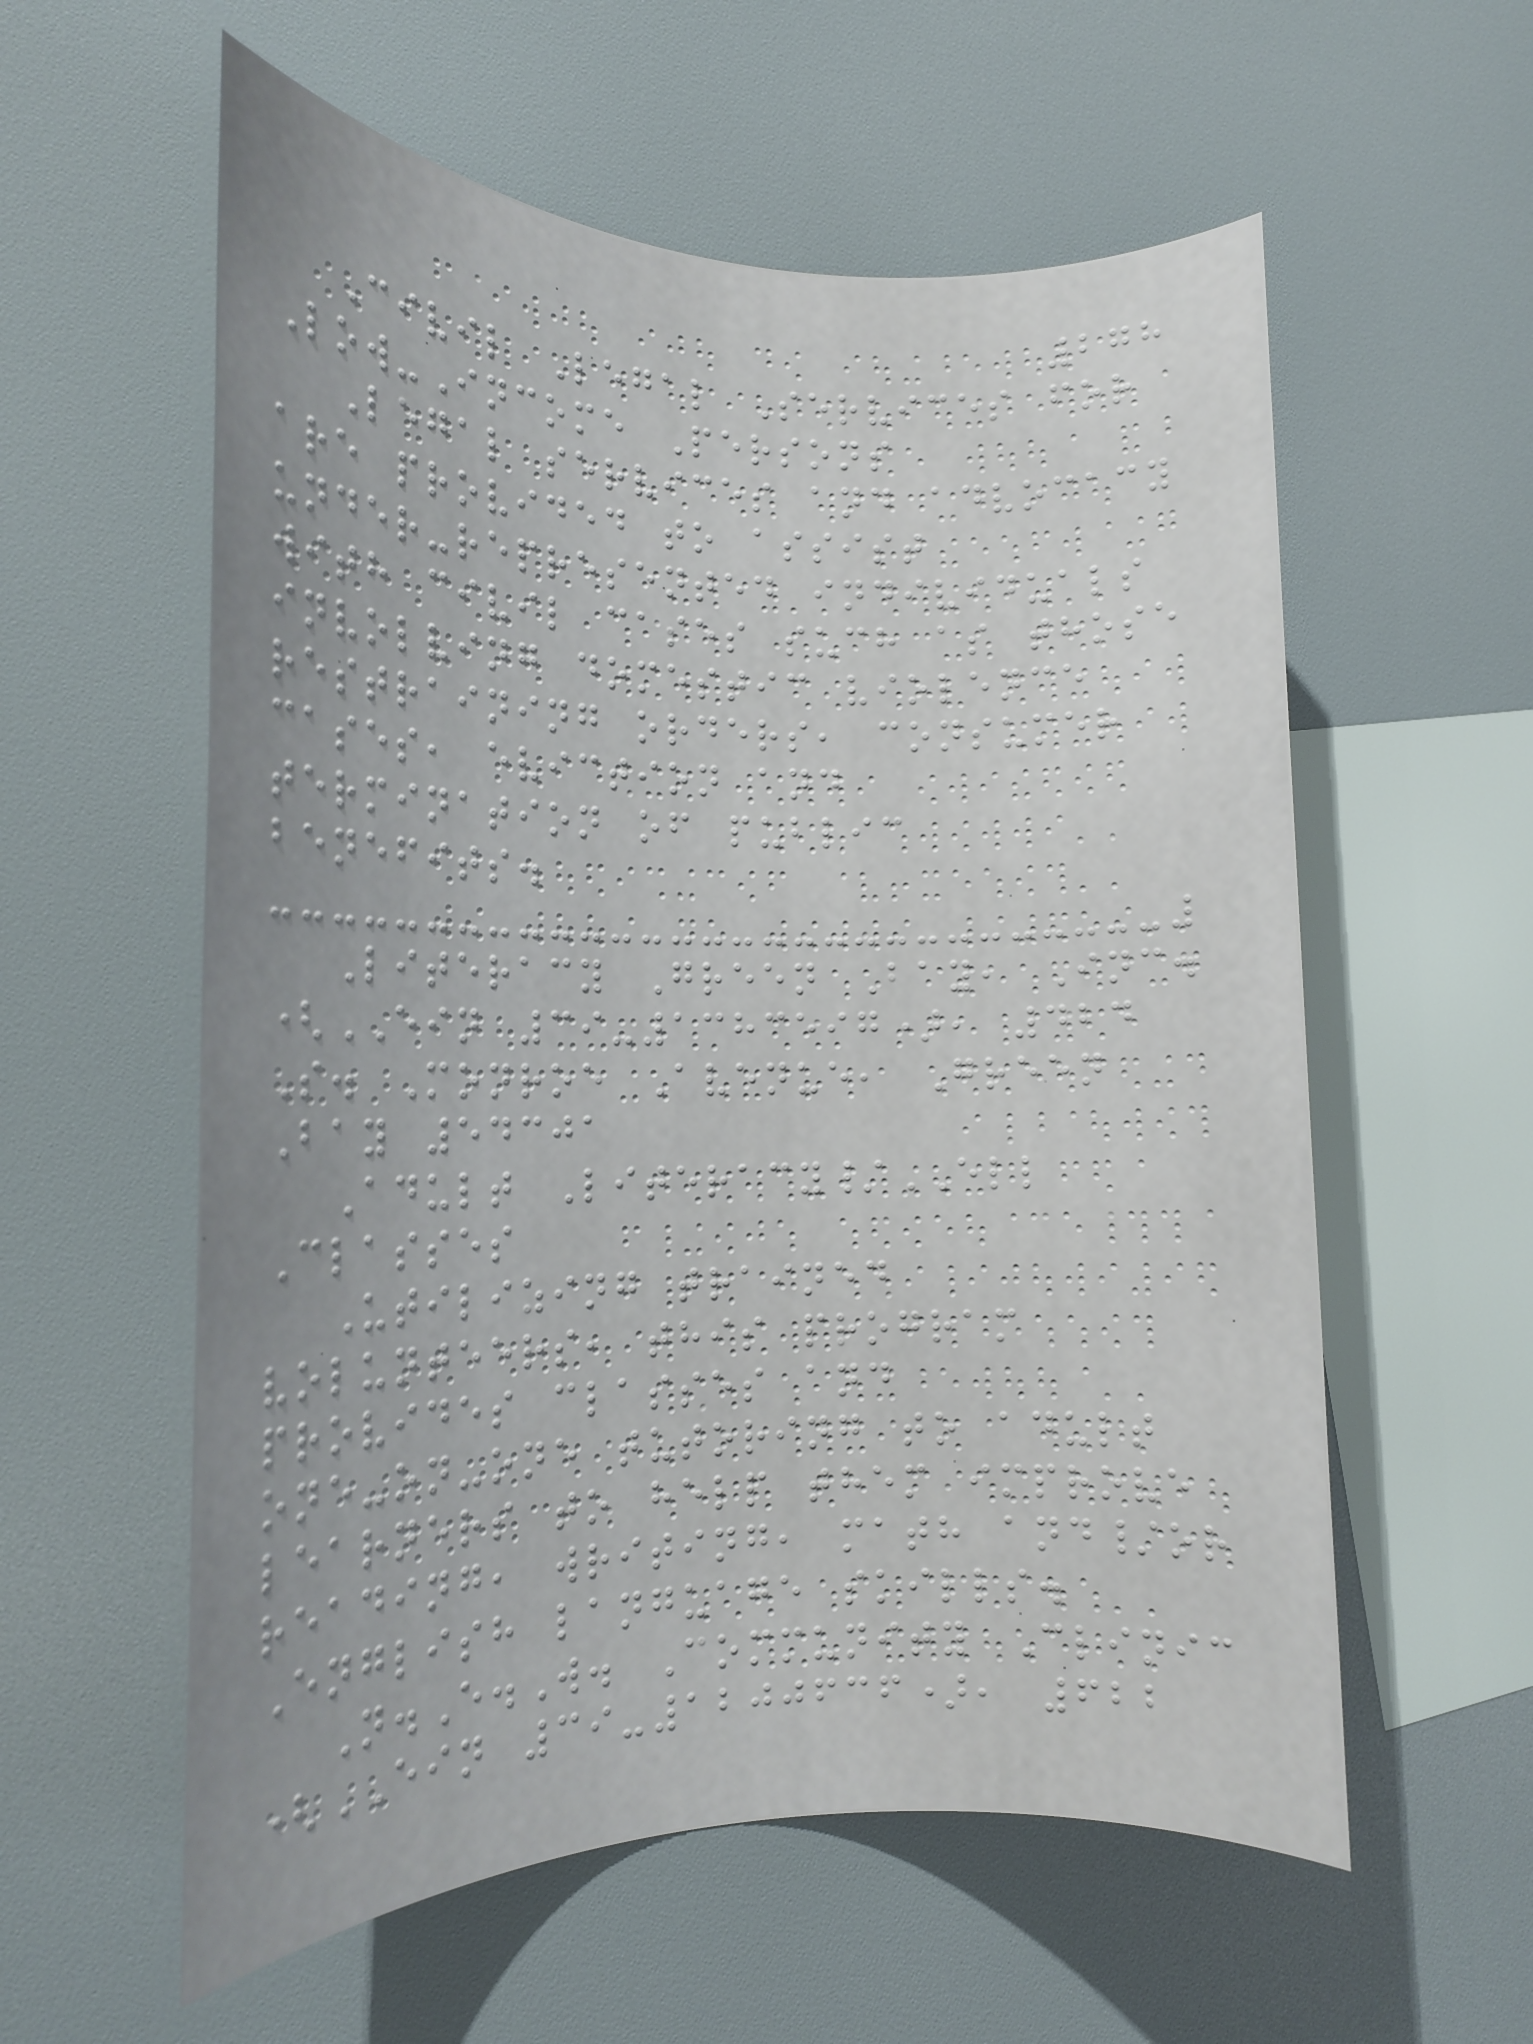278
Civil Legal Services for
Low-Income Persons
Legal services and advocacy
are provided to assist
under-represented individuals
with civil cases such as those
involving domestic violence
restraining orders, consumer
cases, eviction and
termination of public
benefits.
Literacy Green Bay, Inc.
(EIN 39-1383597), 424
S. Monroe Avenue, Green
Bay 54301
Adult Literacy/ELL
Classes
Utilizing trained
volunteers, this program
provides classes and
one-on-one tutoring to adult
learners to help them improve
reading, writing, math and/or
English language skills.
N.E.W. Community Clinic
(EIN 39-1200636), 622
